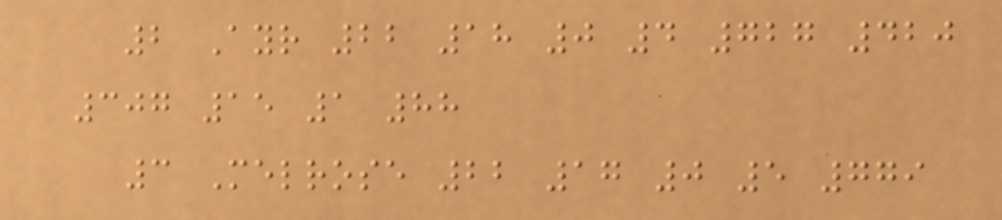2 Ayr 22 18 0 4 727 420
307 15 1 88
3 Melrose 22 17 0 5 779
